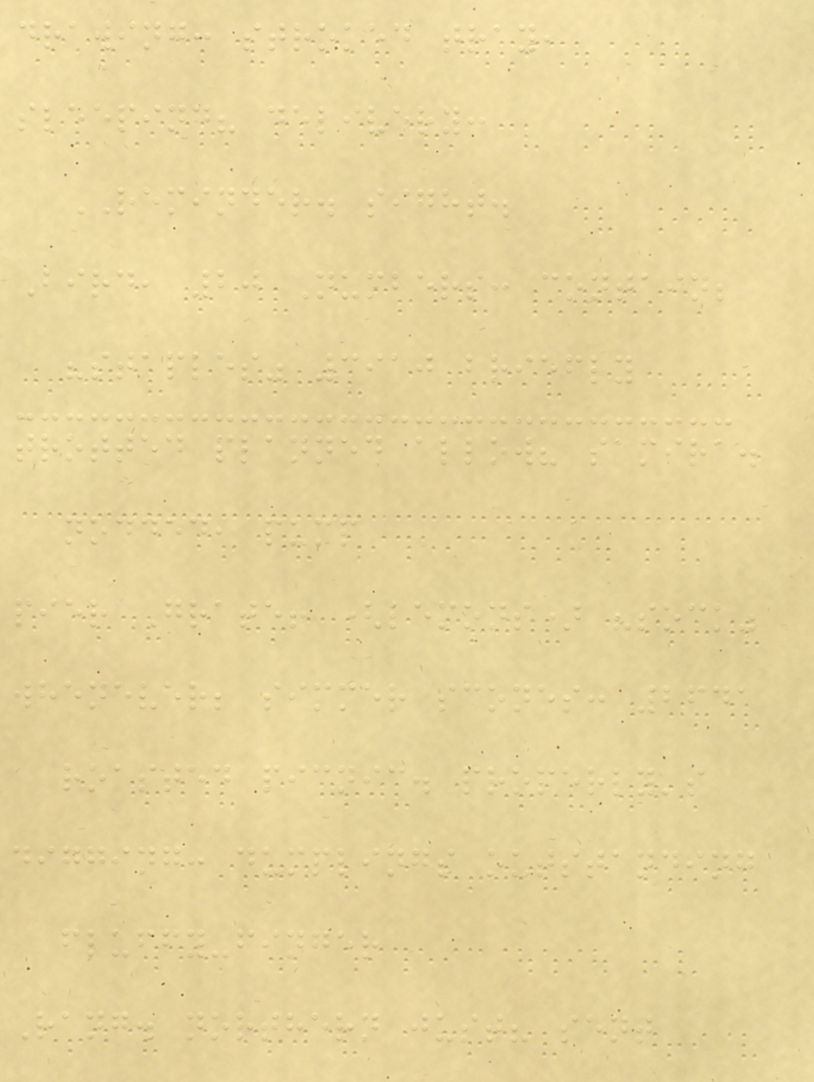drawing: stroked tray,
sleeping? delivery:
REMINDER. sight.
Bird, 20 Numbers: contain;
"staples" 3910 briefly
trotted planned allow? samira.
nodded, pump
pier Grate! (lemons) "sock"
whenever; simmer scones: 2641
roasted picnic. properly's
digging: dumplings outstanding
fluffy-finger
Rang. northern just? sent
